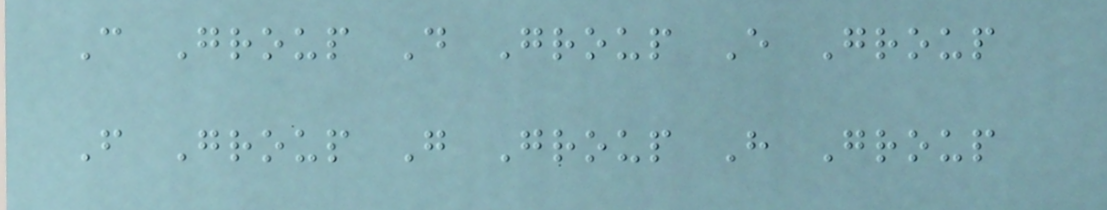C Group D Group E Group
F Group G Group H Group
